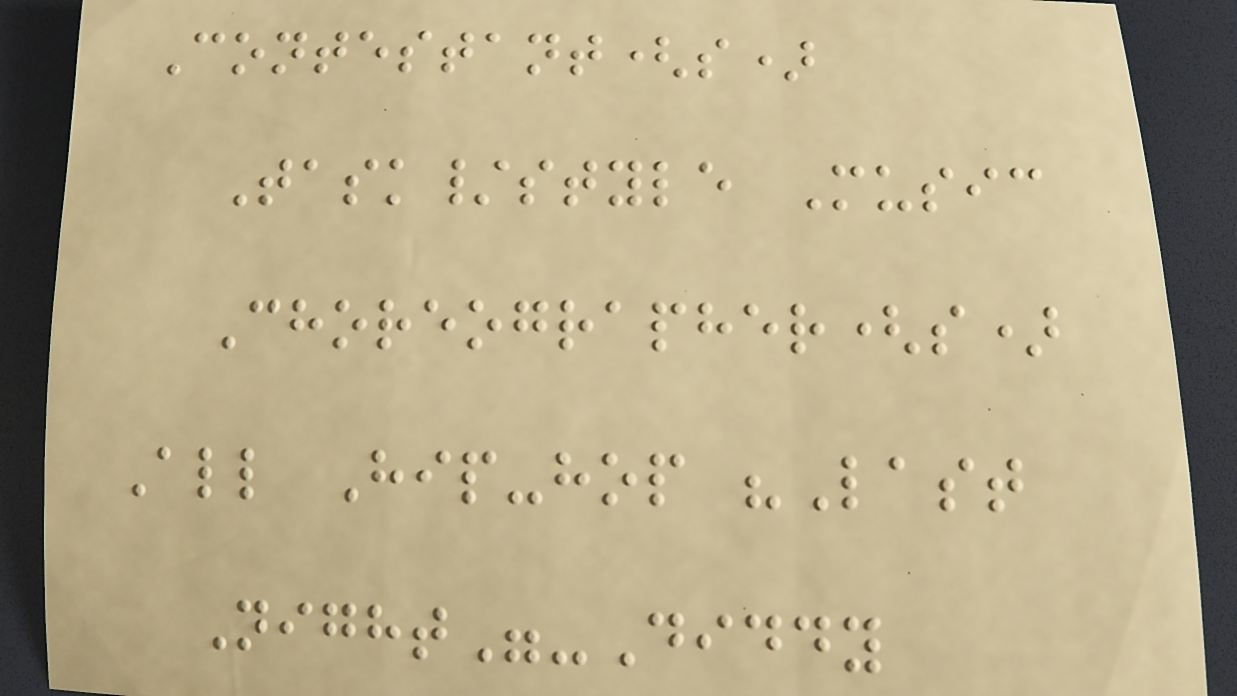Contestant(s)
Task/style Music
Choreographer(s)
All Hip-hop "Last
Night"-Diddy
